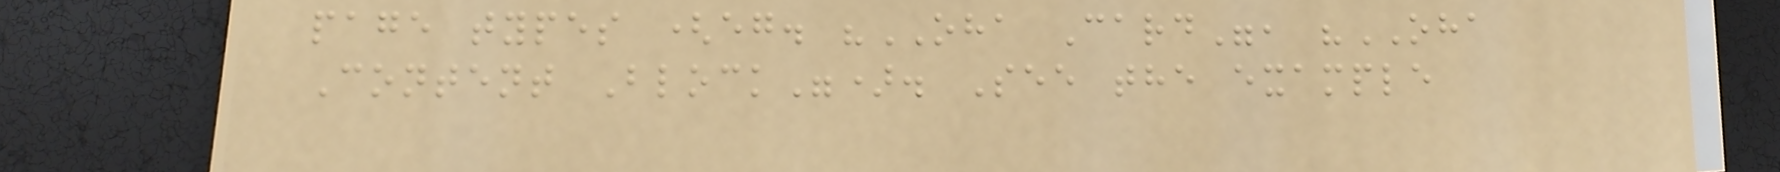page types (eg. "OHA Card", "OHA
Content Block"). See the example
